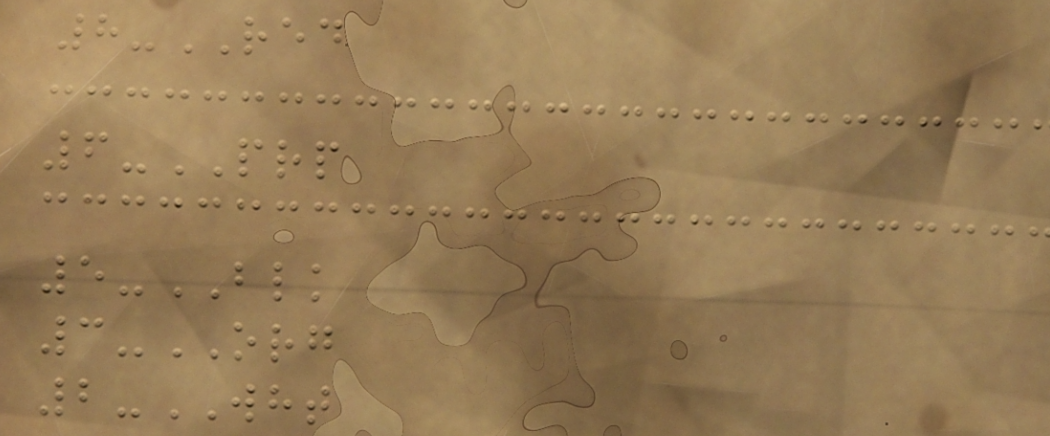8-RED
6-PRP
5-BLK
3-ORG
2-WHT
